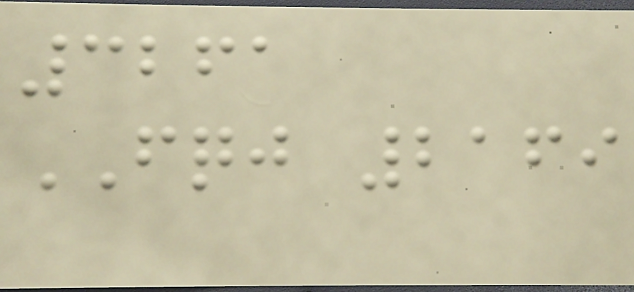3261
FQJ 2169
